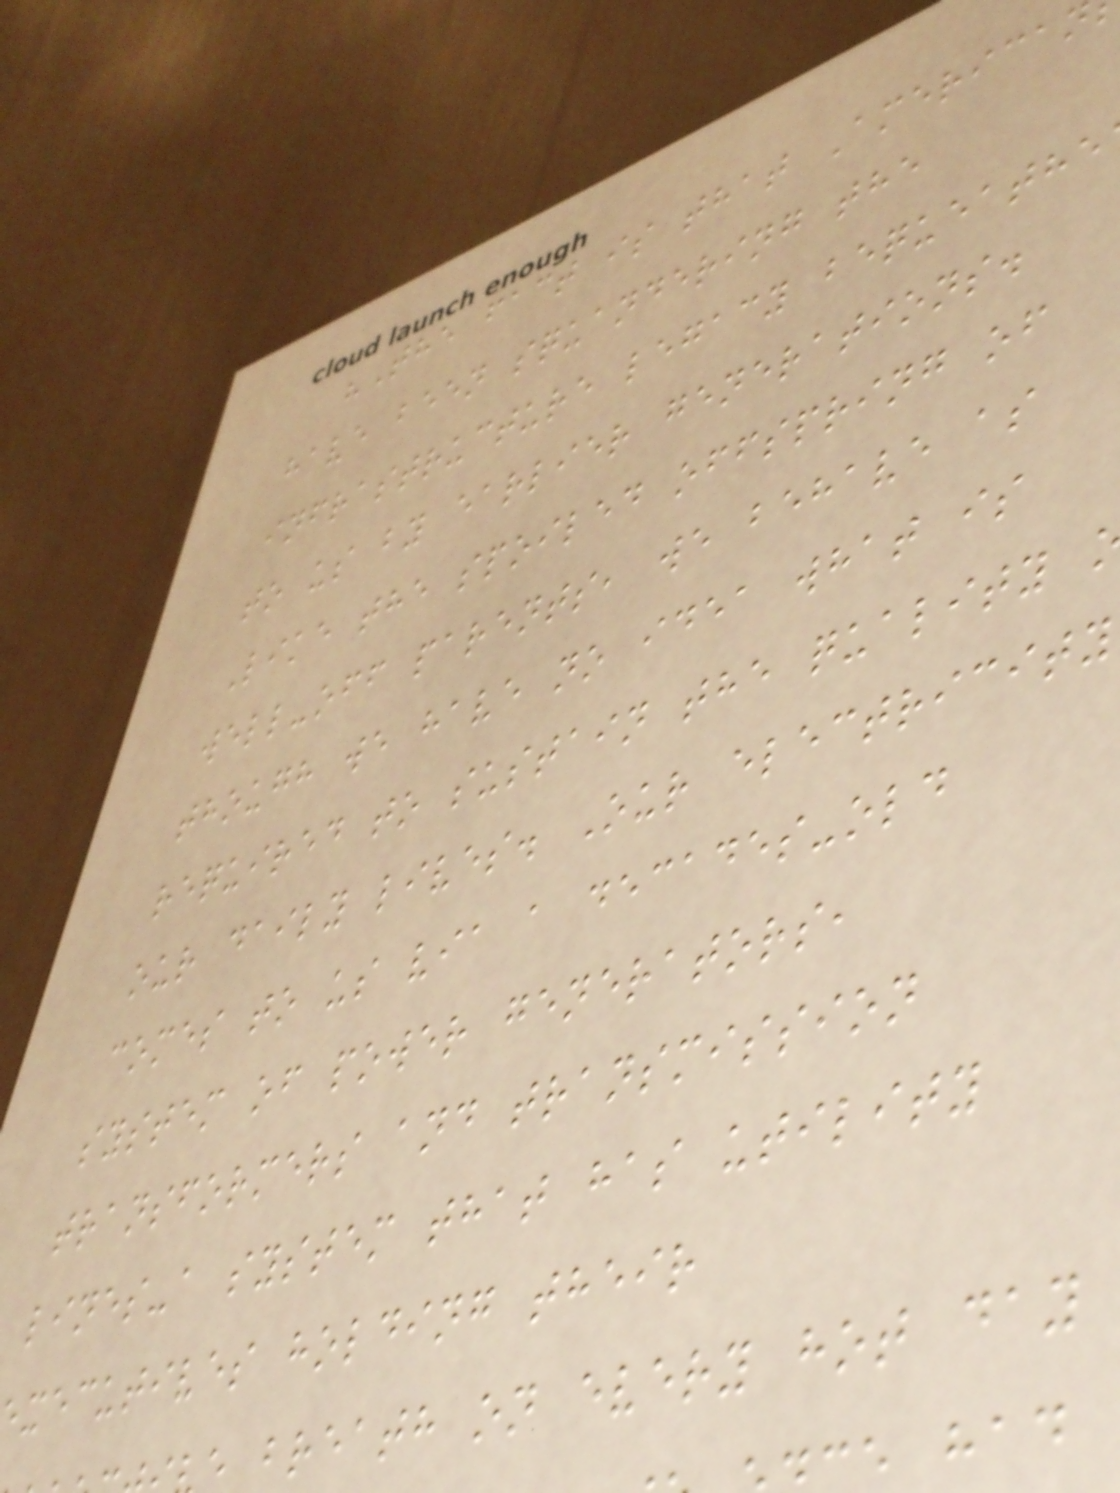"The fact is that America
have been squandering the
infrastructure legacy bequeathe
to us by earlier generations.
Like the spoiled offspring of
well-off parents, we behave as
though we have no idea what is
required to sustain the quality
our daily lives. Our electricity
comes to us via a decades-old
system of power generators,
transformers and transmission
lines-a system that has utility
xecutives holding their
breath on every hot day
